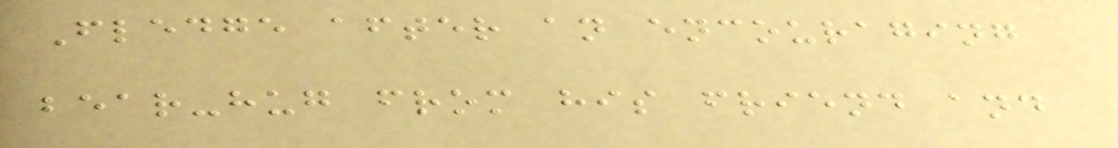Fledge after an encouraging
bear-hug from his friend and
